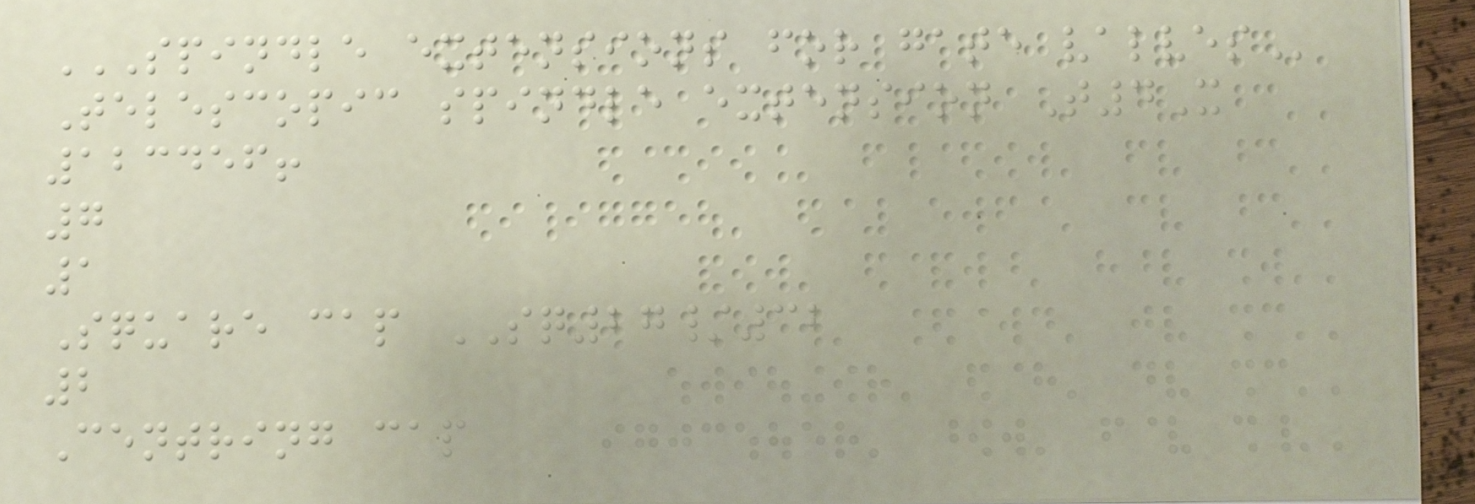SPINDLE EXTENSIONS FOR GATE VALVES
Telescopic spindle extension T4X
123456!
7
1
Square cap SQ27/32
2
Centring cap
